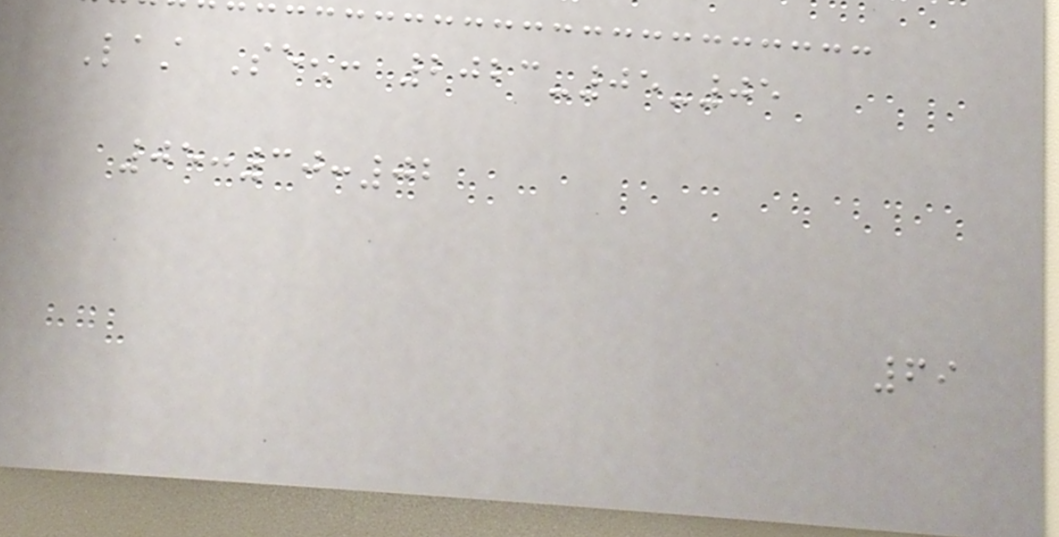Last Seen: 2023-05-05
05:30:02
69
